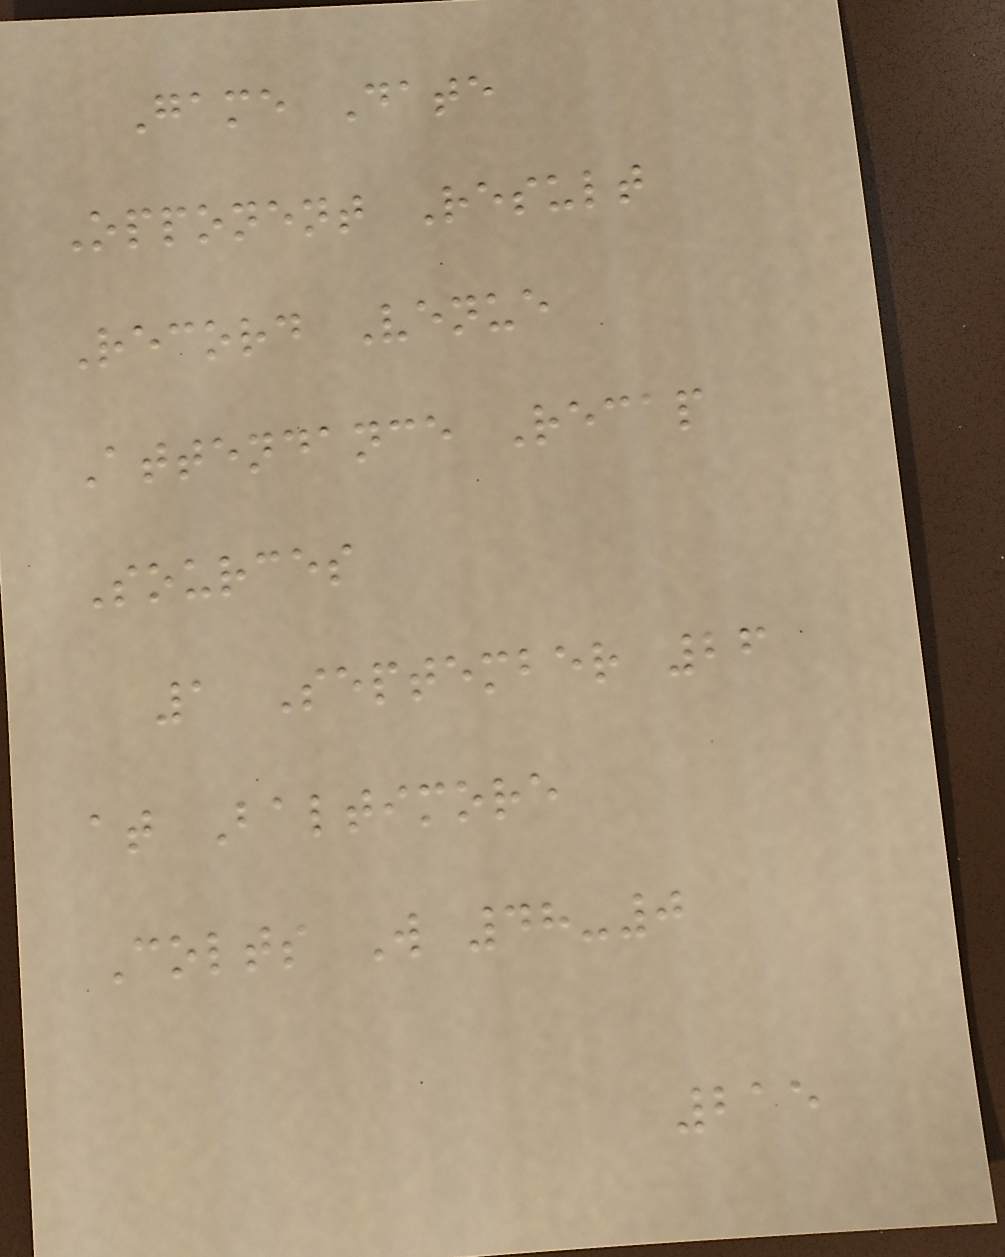Game Date
Opponent Result
Record Venue
Attendance Recap
Sources
1 September 26
at Baltimore
Colts W 48-0
215
